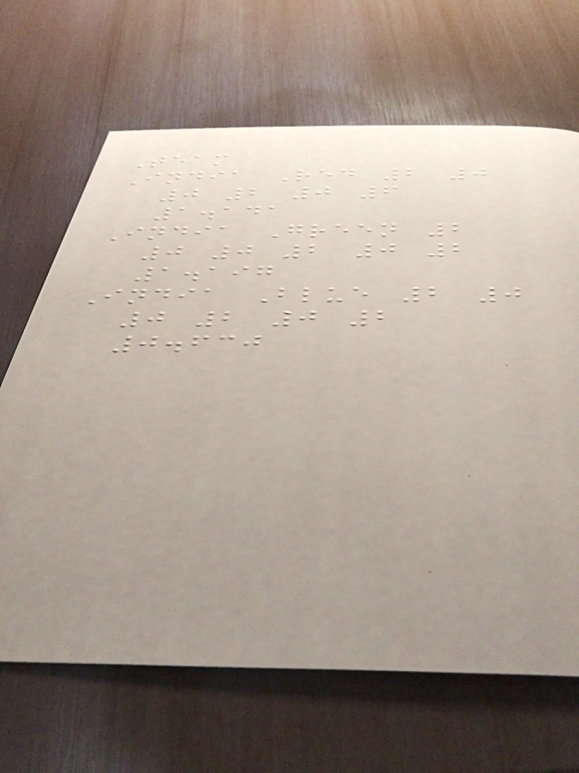Team
India Red 2 0
0 2 0 6
1.141
India Green 2
0 0 2 0 2
1.197
India Blue 2 0
0 2 0 2
0.630
